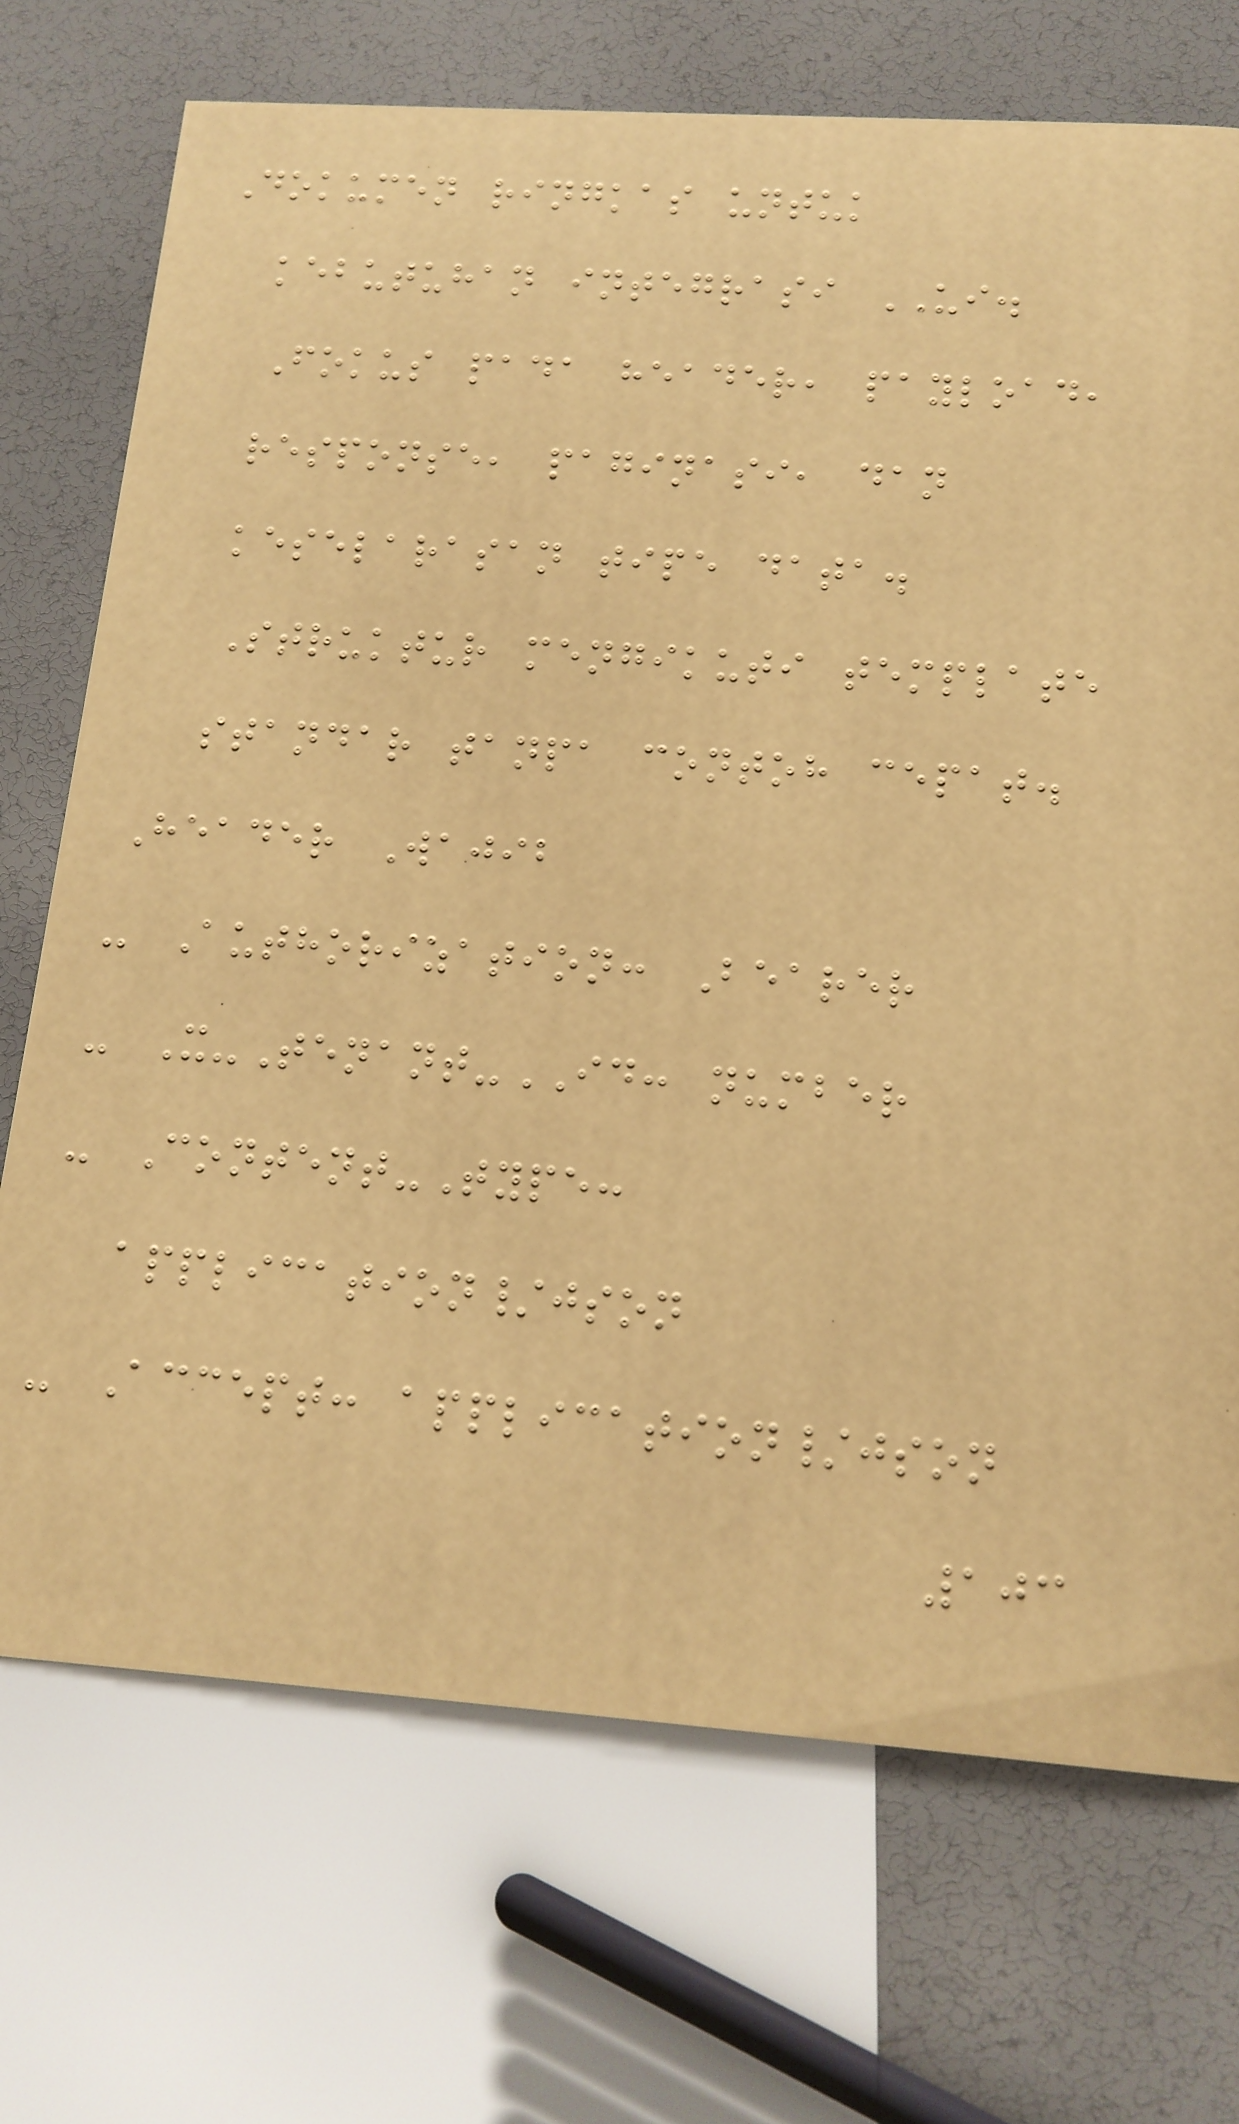Dokumen ringkas untuk
kebutuhan integrasi UI.
Fokus pada header, payload,
response, paginasi, dan
keselarasan tipe data.
Struktur mengikuti template
standar tanpa contoh cepat.
Header Wajib
- Authorization: Bearer
- X-Tenant-ID: number
- Content-Type:
application/json
- Accept: application/json
103
